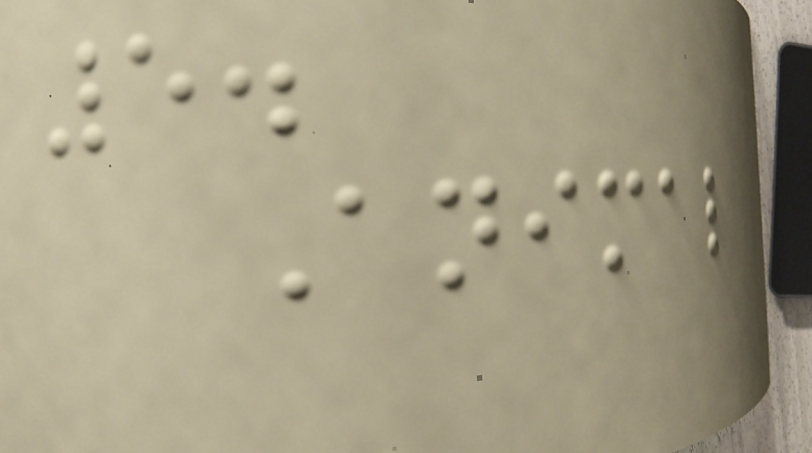5.
Animal
